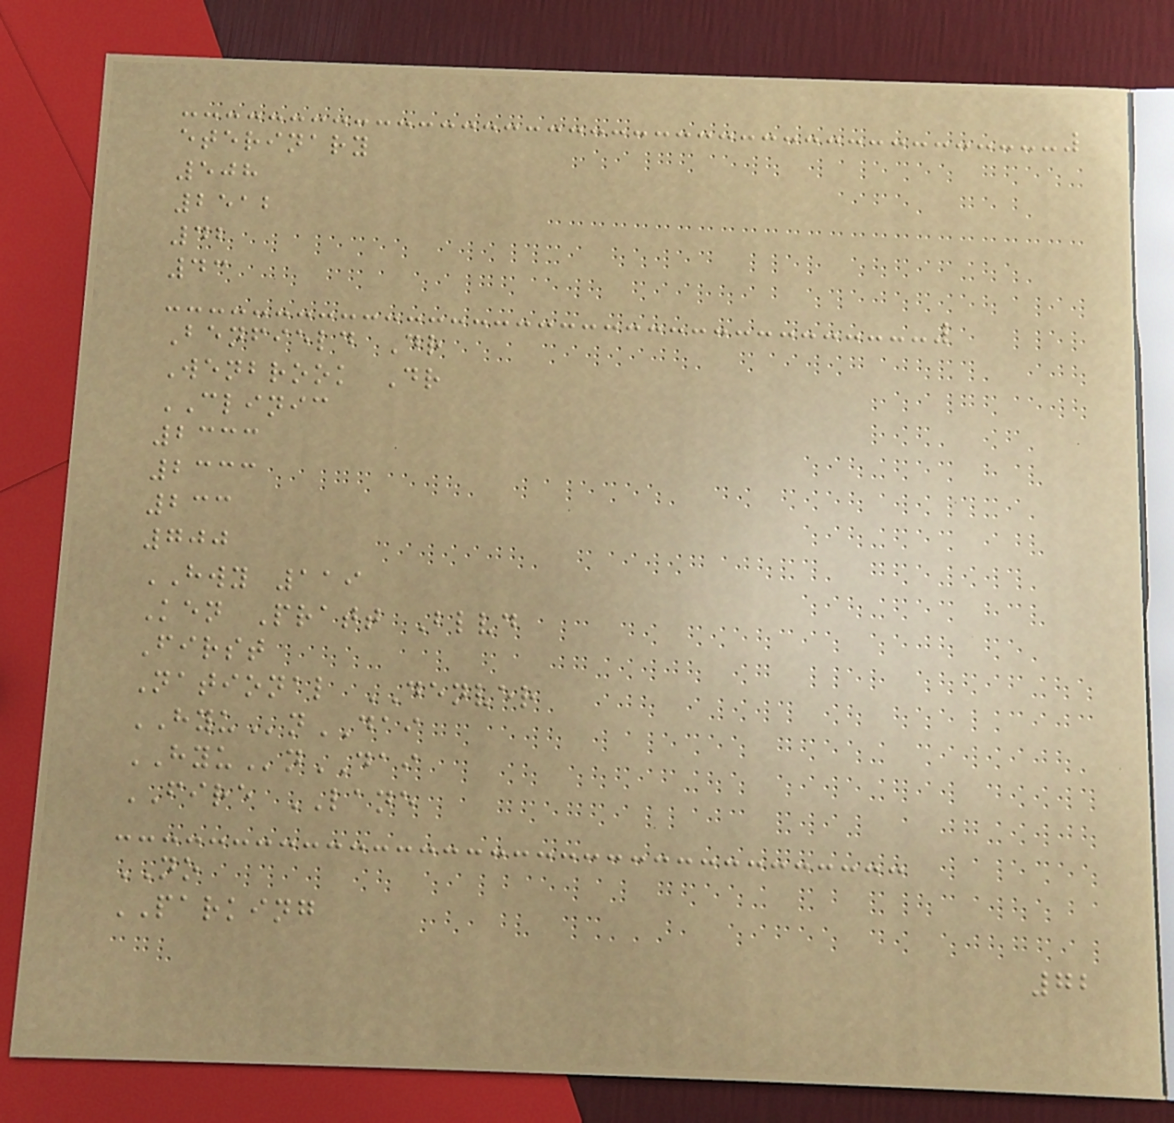eterinary
508
2512
42
43
Benfield Dr
Wenbrook Dr
CLINIC
2333
2333
233
700
HWY 119
Ken Pratt Blvd
First
National DENVER
HYUnDAI
HYUnDAI
FIRE LANE
NO
PARKING
72
